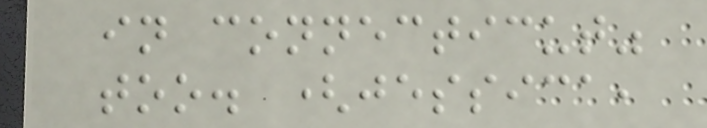in connecticut"
too. (jessica,
